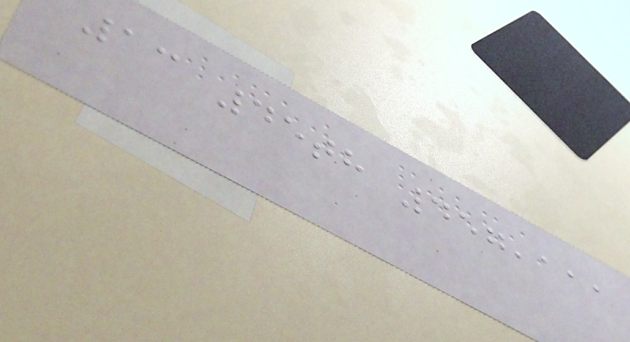13 45th 457,111
